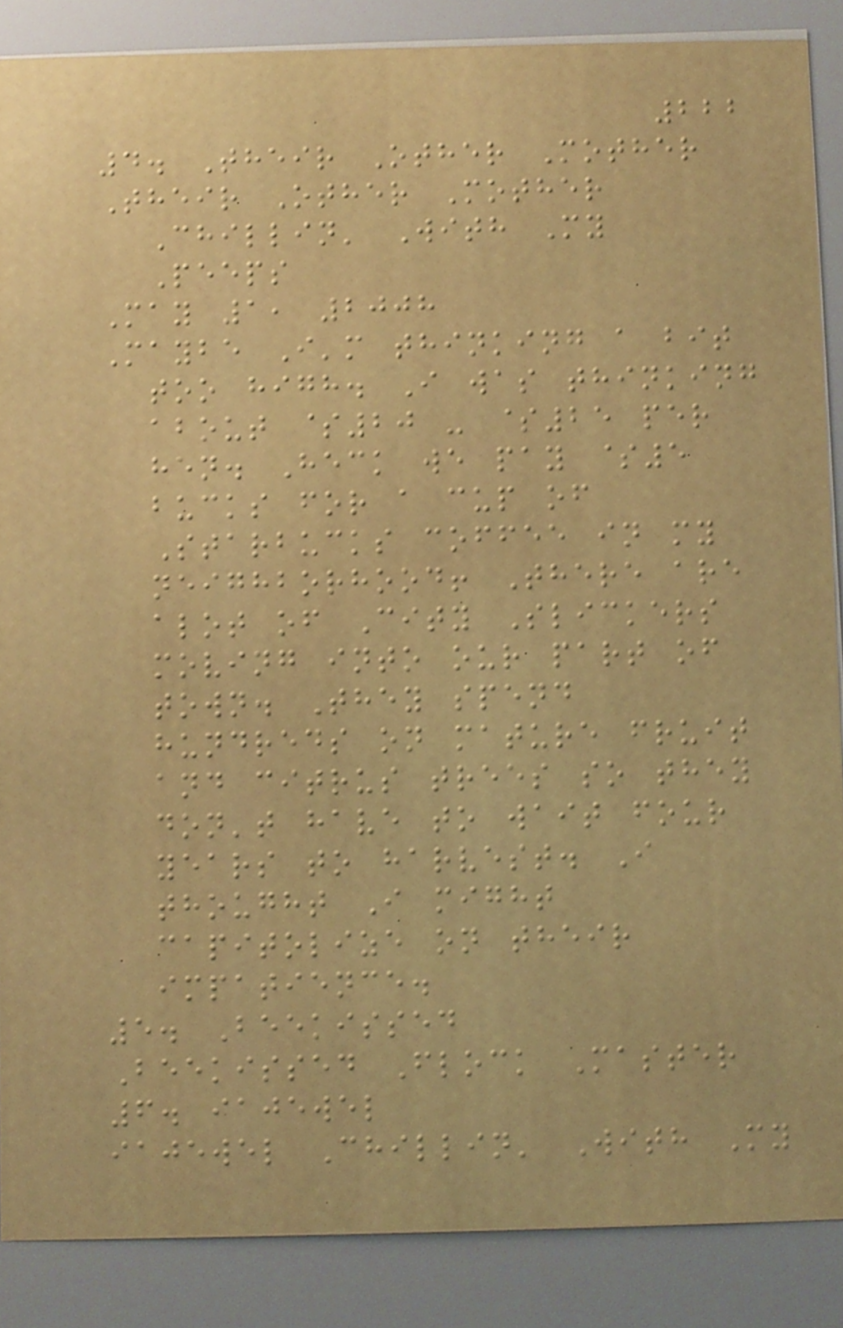222
4. Their Other Mother
Their Other Mother
Chillin' With My
Peeps
May 1, 2008
Maybe I'm thinking a bit
too high. I was thinking
about $20 - $25 per
hen. Heck we pay $5
bucks for a cup of
Starbucks coffee in my
neighborhood! There are
alot of City Slickers
moving into our part of
town. They spend
hundreds on mature fruit
and citrus trees so they
don't have to wait four
years to harvest. I
thought I might
capitolize on their
impatience.
5. Beekissed
Beekissed Flock Master
6. iajewel
iajewel Chillin' With My
